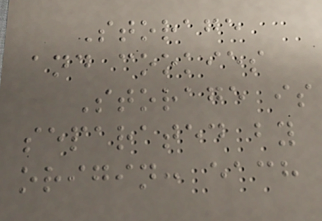Storage
and cookies
Storage is
separated by
origin: each
